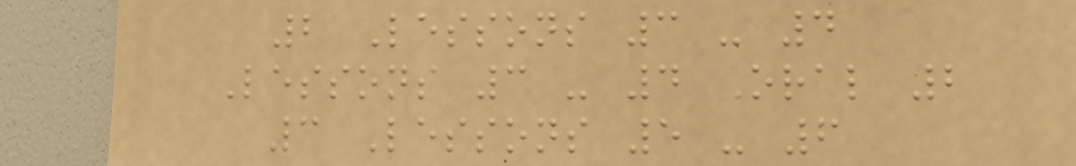2 Lessons 3 - 4
Lessons 3 - 4 Oral 2
3 Lessons 5 - 6
